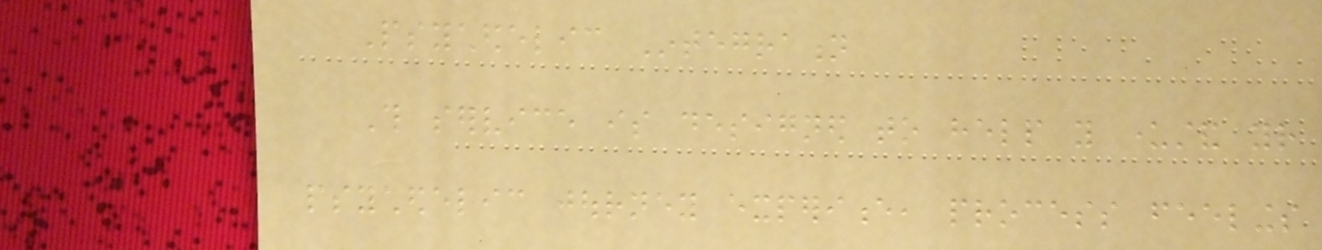Psychedelic Integration
This service is designed to help you understand your
psychedelic journey experience, process feelings
